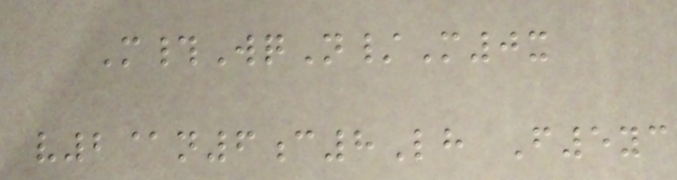M#WqN/M0x
v2@n6c8Lh F5yc
